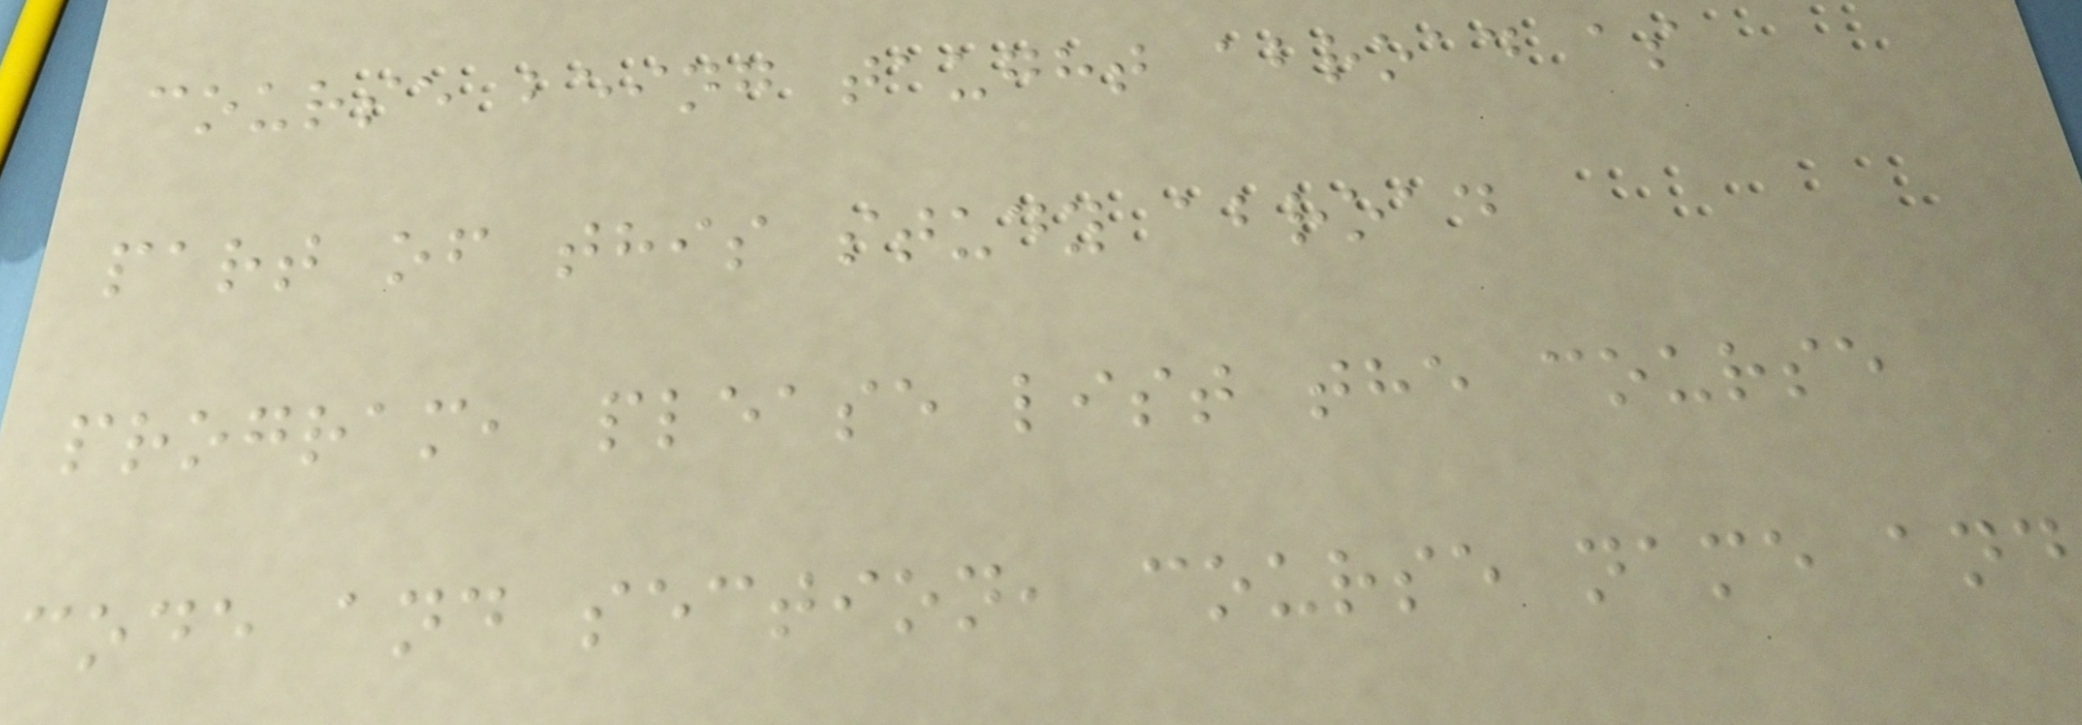course being taught abroad as
part of this study abroad
program, please list the course
code and section, course name and
